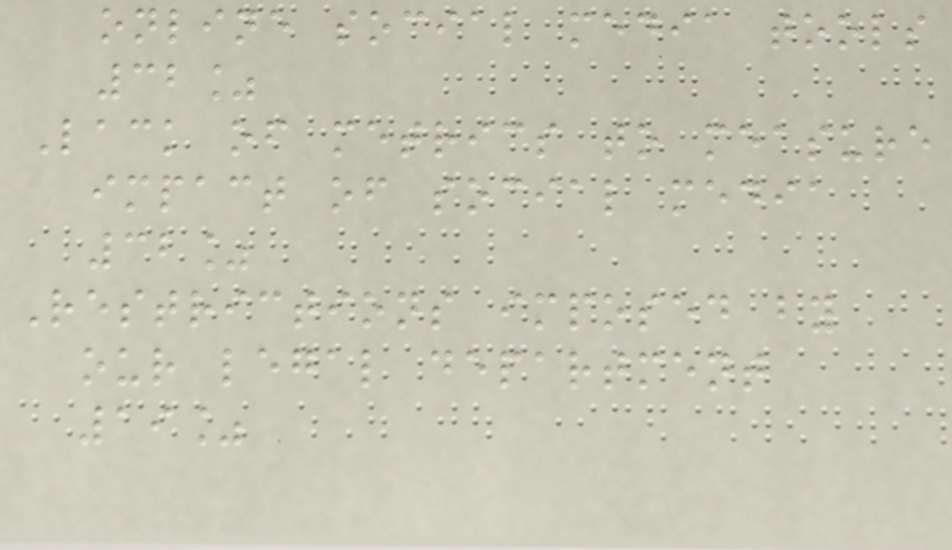online social media tools
32%
Lack of metrics to measure
impact of social media
32%
Restrictions imposed by
our legal department
19%
